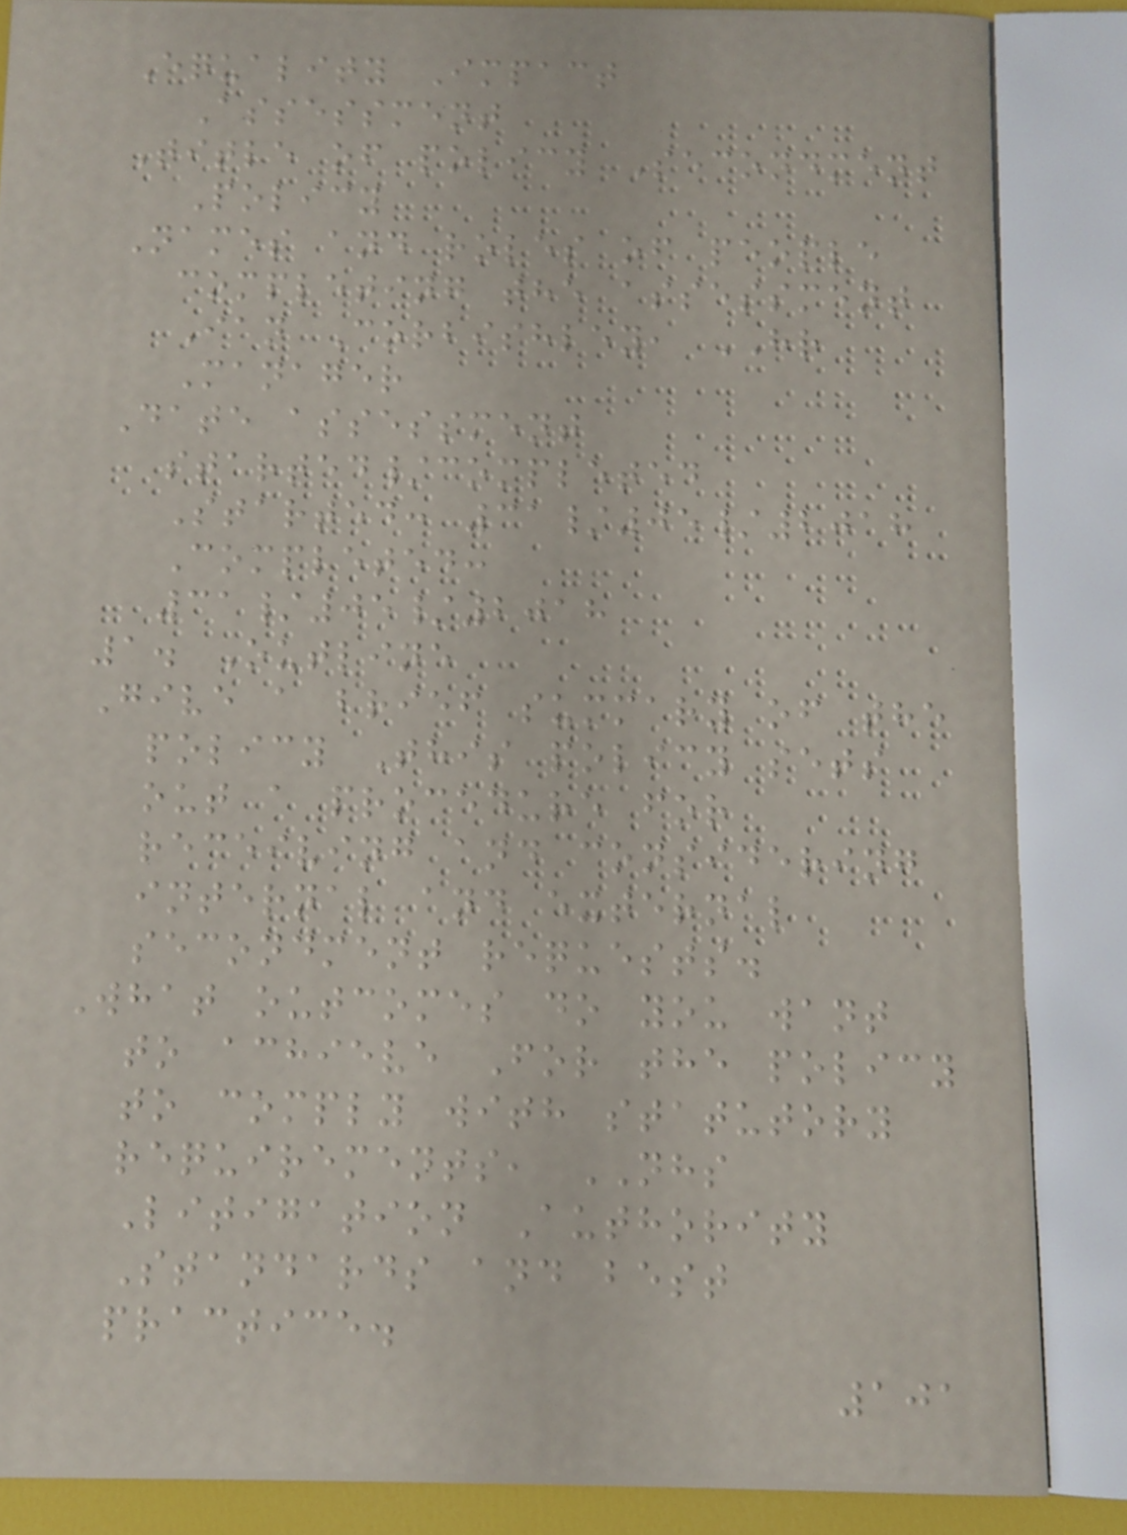Equality Impact
Assessment
Title of policy Secondment
Policy
Names and roles of people
completing the assessment
Ian Corbishley, HR
Manager
Date assessment
started/completed
Started: 31/05/2018
Completed:
31/05/2018
1. Outline
Give a brief summary of the
policy This policy sets
out a procedure for
receiving and considering
internal and external
secondment requests.
What outcomes do you want
to achieve For the policy
to comply with statutory
requirements, NHS
Litigation Authority
Standards and best
practice.
101
